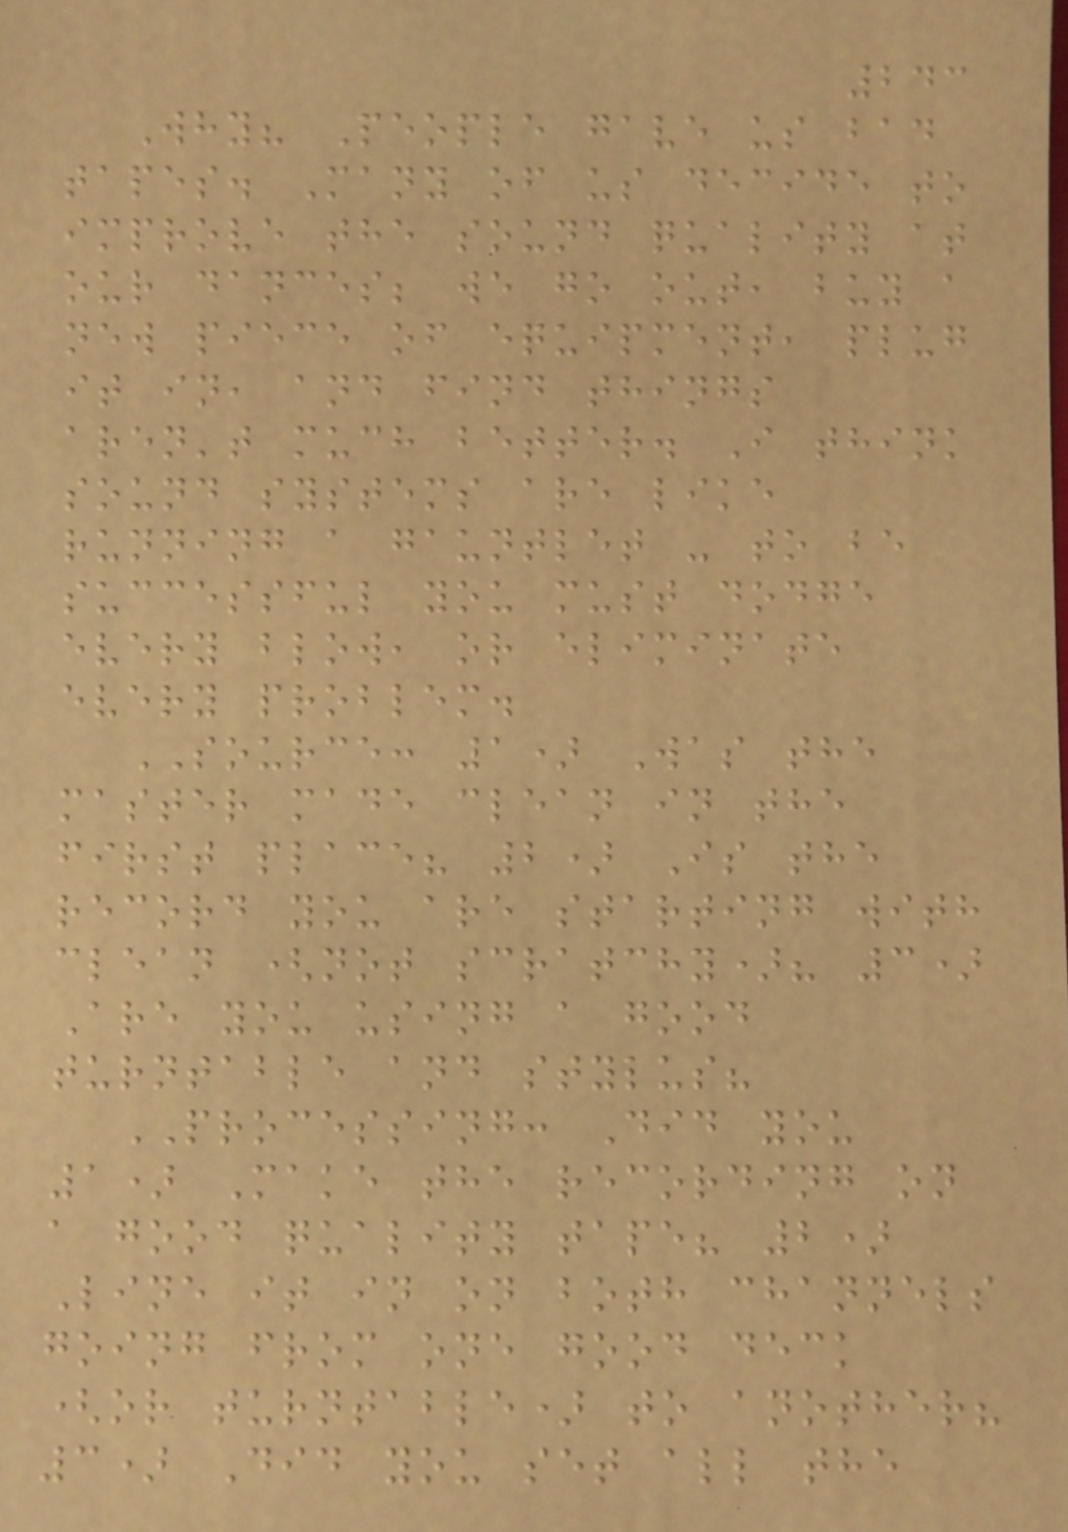243
Why? People gave us bad
tapes. Many of us decide to
improve the sound quality at
our dances; we go out, buy a
new piece of equipment, plug
it in, and find things
aren't much better. I think
sound systems are like
running a gauntlet - to be
successful you must dodge
every blow, or eliminate
every problem.
SOURCE: 1) Was the
master made clean in the
first place? 2) Is the
record you are starting with
clean (not scratchy)? 3)
Are you using a good
turntable and stylus?
PROCESSING: Did you
1) Make the recording on
a good quality tape? 2)
Line it in on both channels
going from one good deck
(or turntable) to another?
3) Did you set all the
